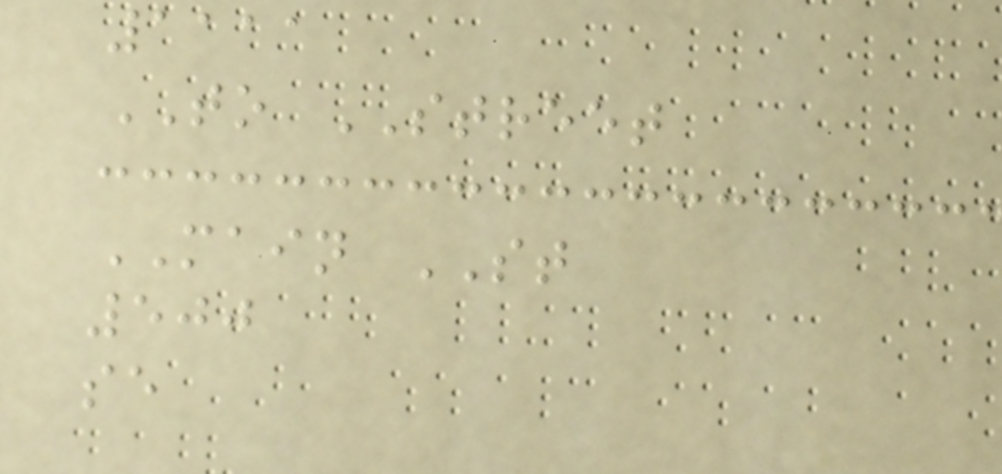1111
TO STREET
MAIN ST
500
se
